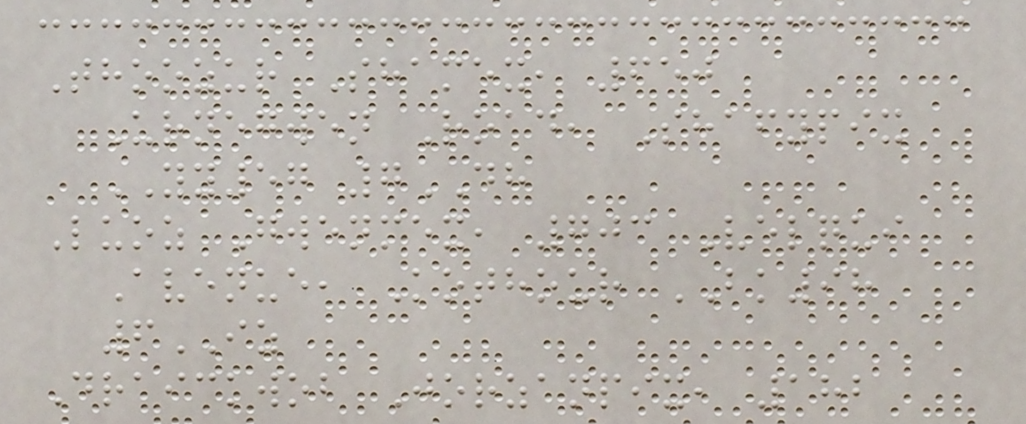Thoozur Shamex, 650
Urnegwen Road, Shafypix
YY57 7DH
Luoz Gwenmex, 703 Velqui
Avenue, Kothour BK98
6IZ
Draickwob Jorzanpix, 182
